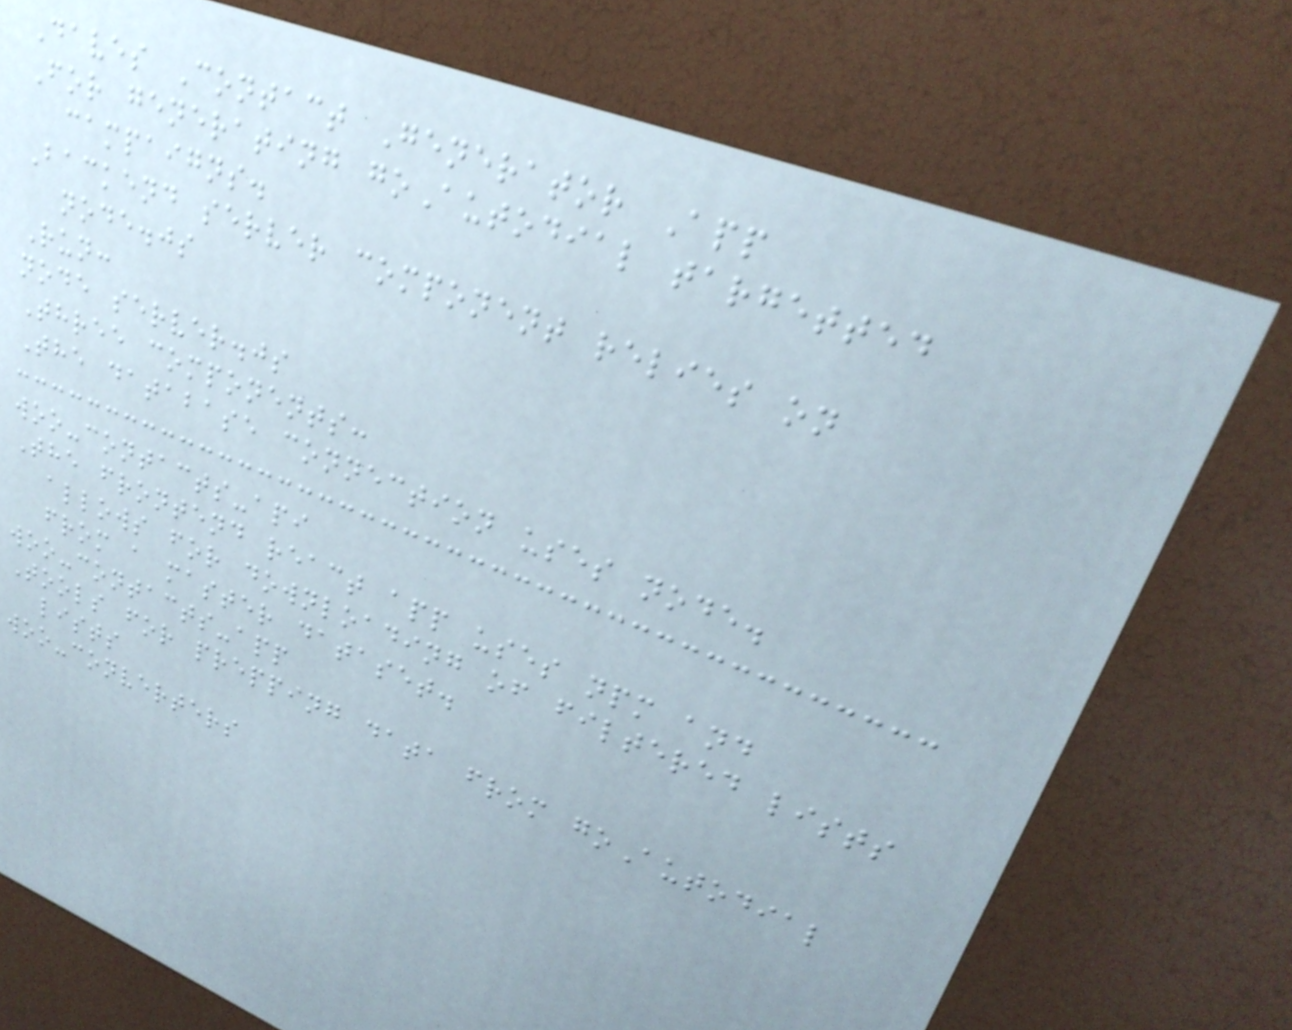Daves Contact Generator App
For generating goAutodial targetted
campaigns.
Backend server component relies on
node.js
Run:
node server.js
Three components:
The database connection uses node.
woo-contacts-api
The frontend react app uses npm and
allows for downloading of filtered lists
from a master dataset.
woo-contacts-app
Tools for prepping data from goAutodial
lists
woo-converters
